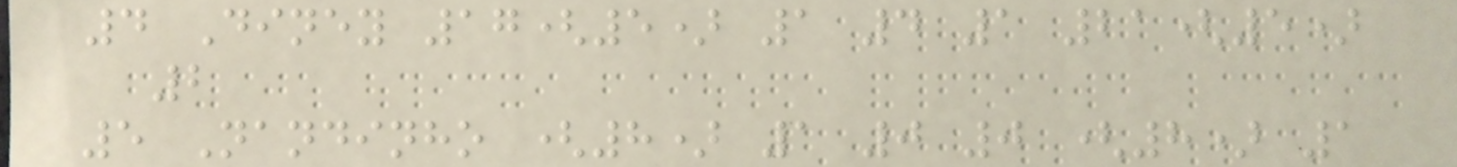4 Diney 17(5) 1 4 1 21(5)
2
5 Nandinho (8) 1 0 0 (8) 1
